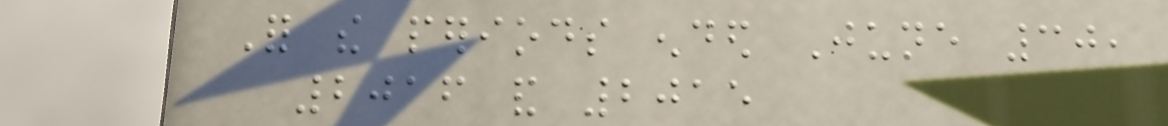For the periods ended June 30,
2016 and 2015
